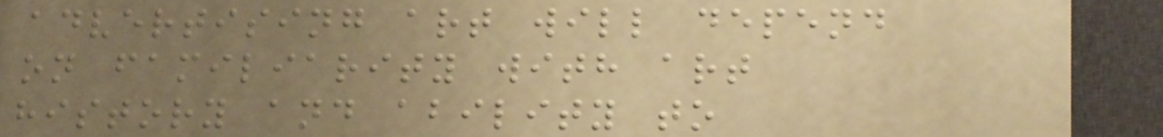advertising art will depend
on familiarity with art
history and ability to
